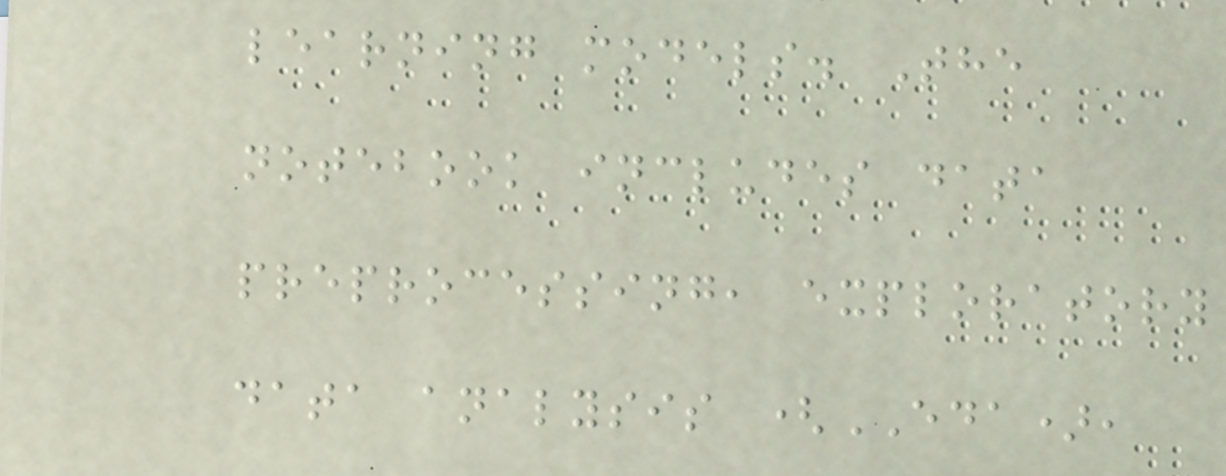learning models. The
notebook includes data
preprocessing, exploratory
data analysis (EDA),
